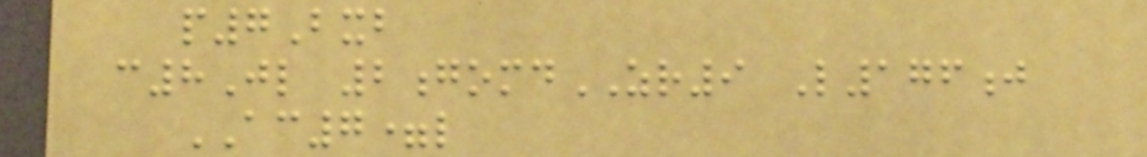p7Bxb
c8Jl 2gomdZR9 L176j
AC7=l
